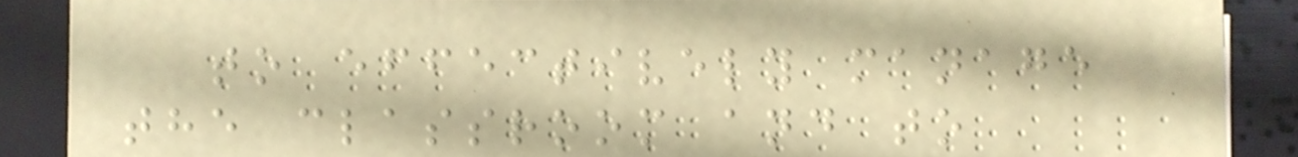to effectively manage
the classroom and to
